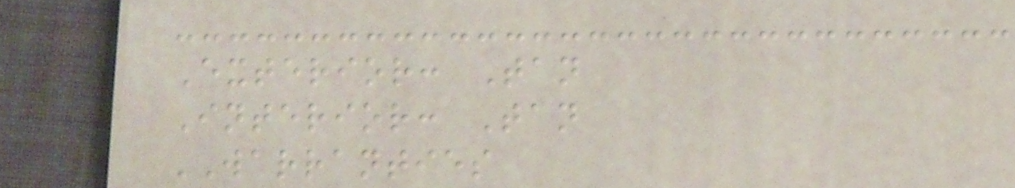Exterior: Tan
Interior: Tan
WARRANTIES
